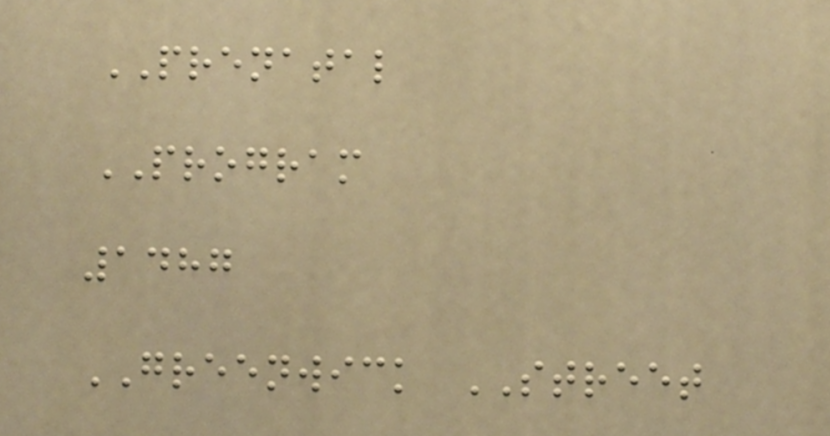PRENATAL
PROGRAM
1487
GREENWICK STREET
